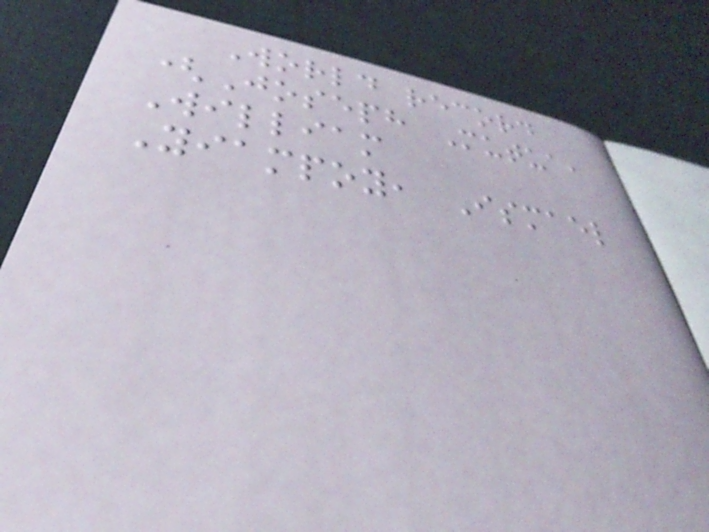World record
(Joseph Mutua,
William
Yiampoy, Ismael
